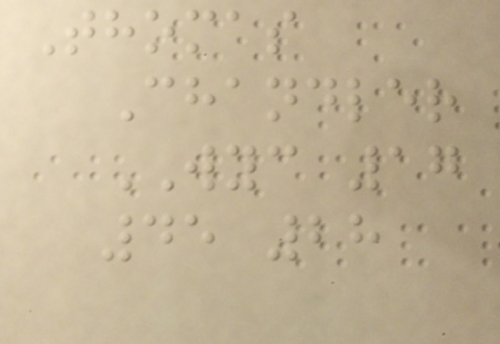Thomas
Chandler
WYC 17
45 28
